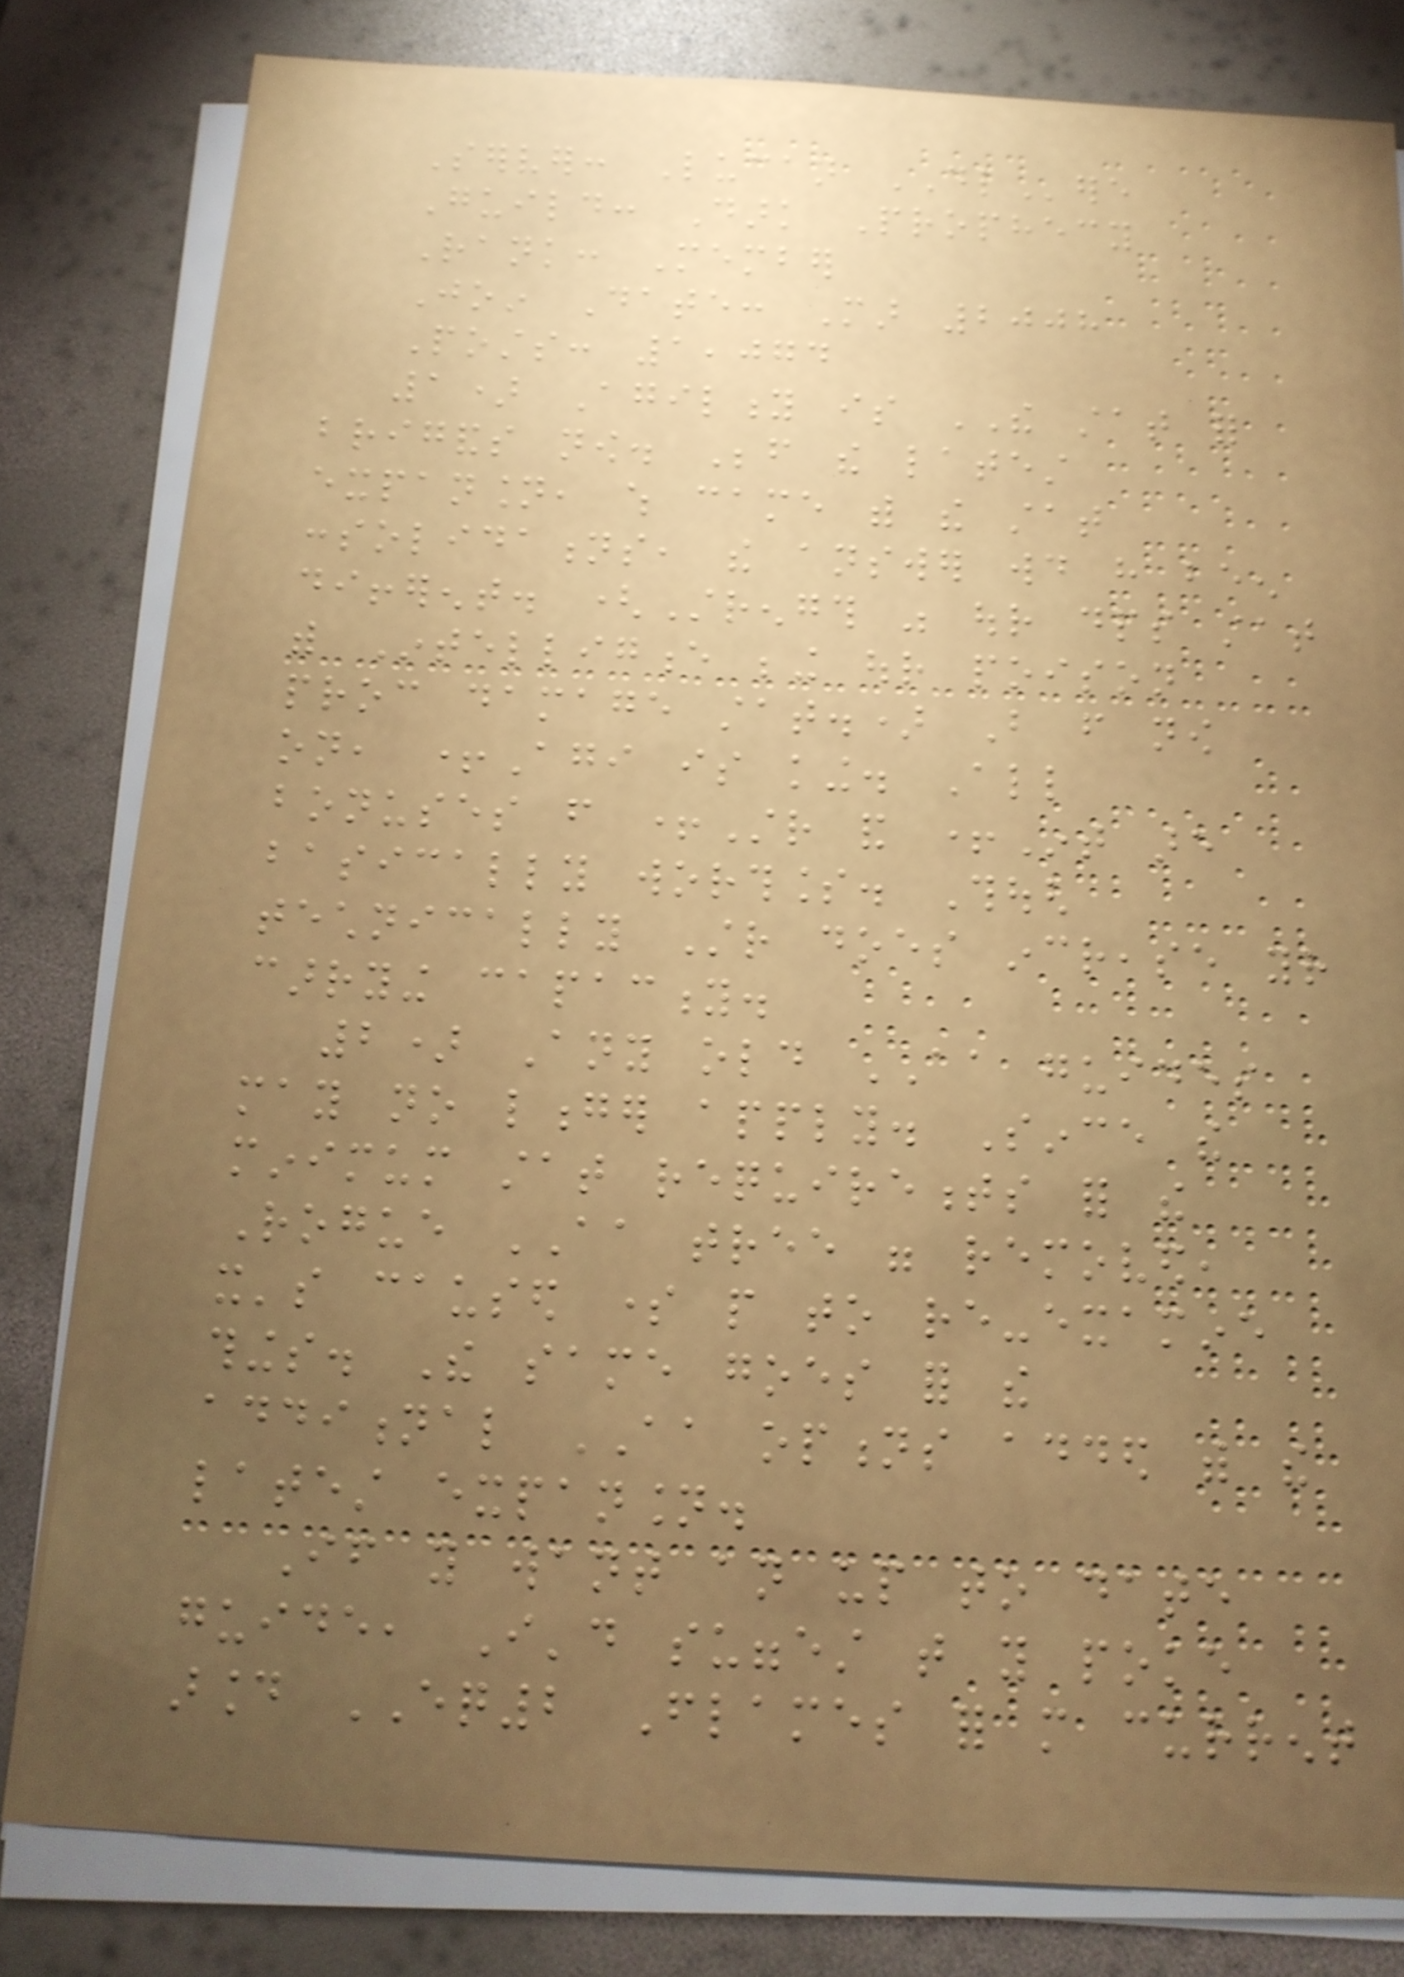Server: Lucan DLere
Guild: Dark Prophecy
Rank: Member
Join Date: Mar 2008
Posts: 1,074
1) Agility is THE stat for
brigands now. Before the latest
expansion, which came with the stat
consolidations, the answer would have been
different. (Strength was our dps stat
with Intelligence being our poison
proc damage stat.) But from now
on, +Agi is king. All
bonuses from +Str and +Int are
basically worthless. Though
technically Str does increase your
carrying capacity.
2) Any old AA guides
may no longer apply. Since the
minimum stat requirements for the
Rogue AA tree were removed,
it's caused some people to re-examine
things. The same goes for the
additional AA options added with the
latest expansion.
If you want an up to date
guide, I'd suggest that you poke
around EQ2 Flames for more current
